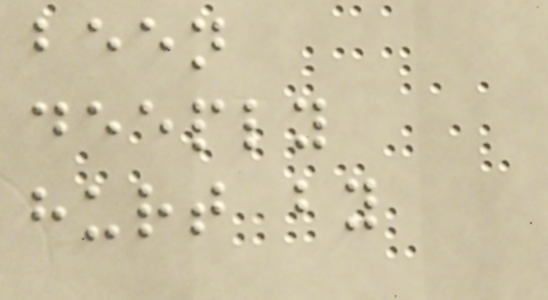been
deeply
hurt by
